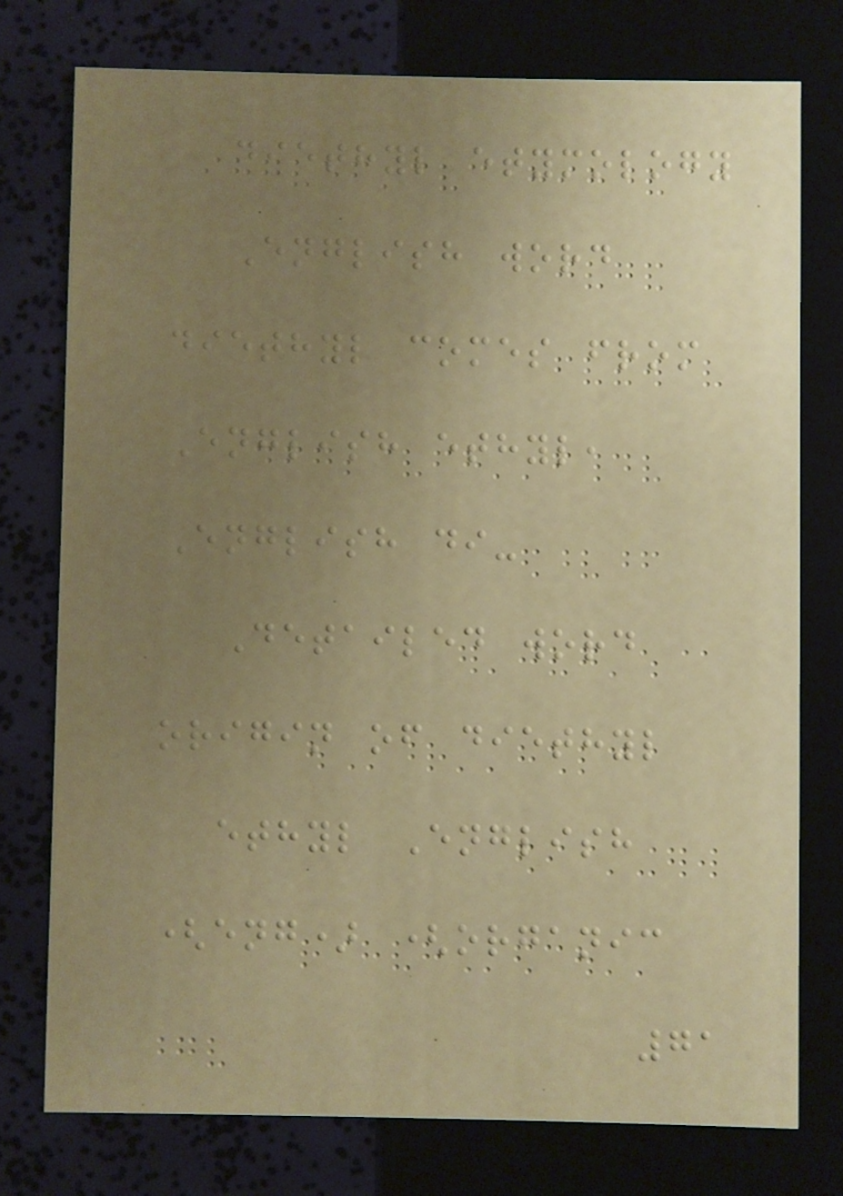diethyl etymology
English word
diethyl comes from
English ethyl,
English di-
Detailed word
origin of diethyl
ethyl English
(eng) (organic
71
